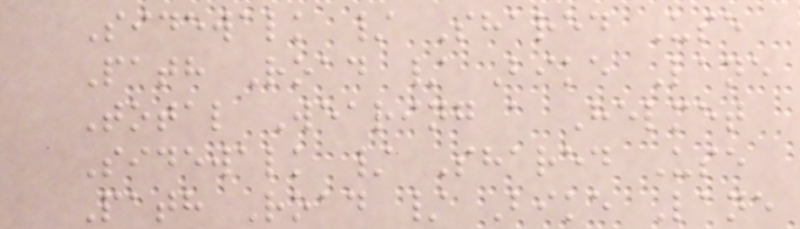Sidewalk / Shared Use
Path Road / Bike Lane
Total Wearing a Helmet
Sidewalk / Shared Use
Path Road / Bike Lane
